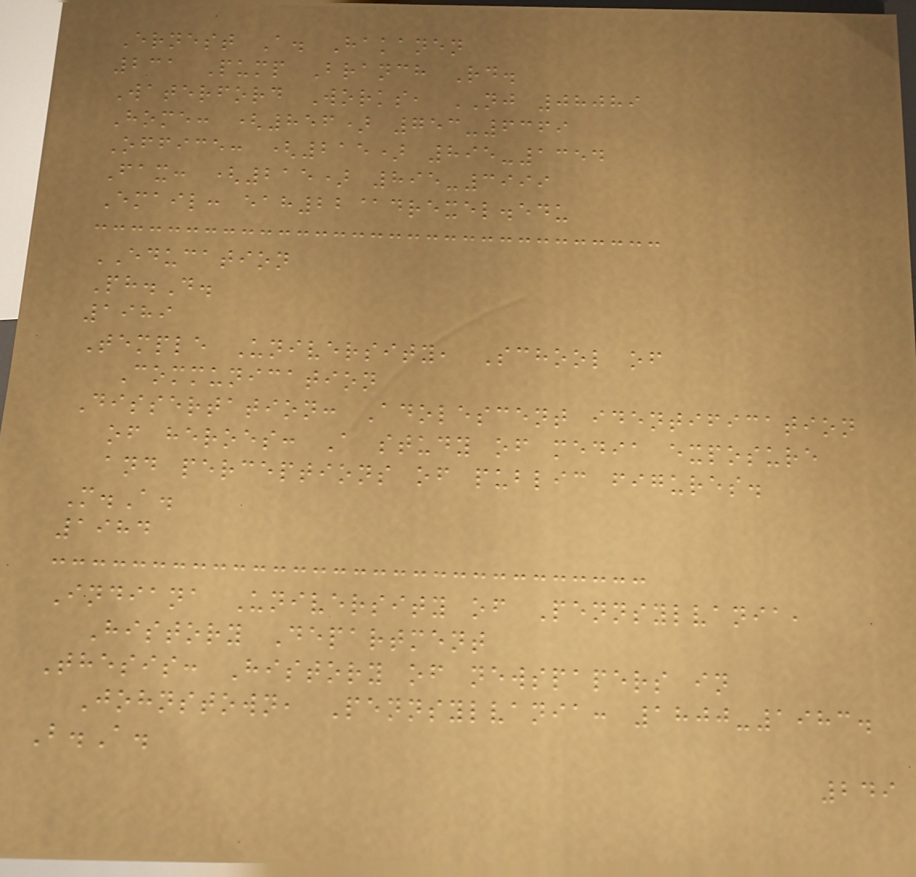Ernest A. Hakanen
231 Pump Branch Rd.
Waterford Works, NJ 08089
Home: (856) 753-6369
Office: (215) 895-1354
Fax: (215) 895-3999
Email: eah22@drexel.edu
EDUCATION
Ph.D.
1989
Temple University, School of
Communication
Dissertation: Adolescent identification
of heroes: A study of media exposure
and perceptions of public figures.
M.A.
1984
Indiana University of Pennsylvania,
History Department
Thesis: History of newspapers in
Johnstown, Pennsylvania: 1800-1983.
B.A.
249
